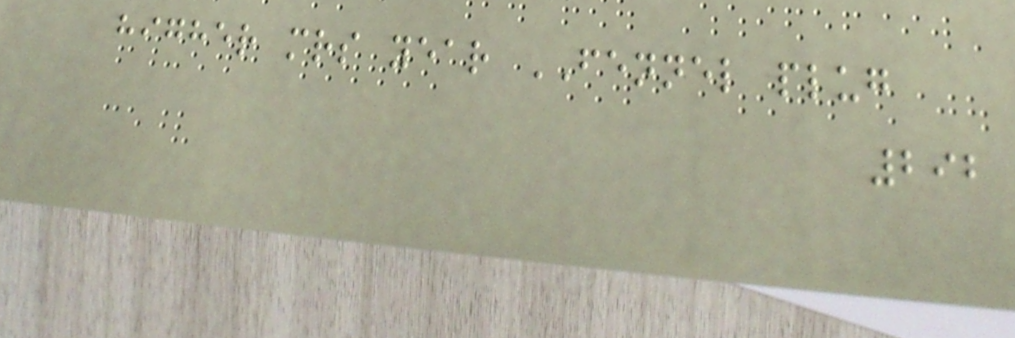higher mrs year FENNEL plug
292
